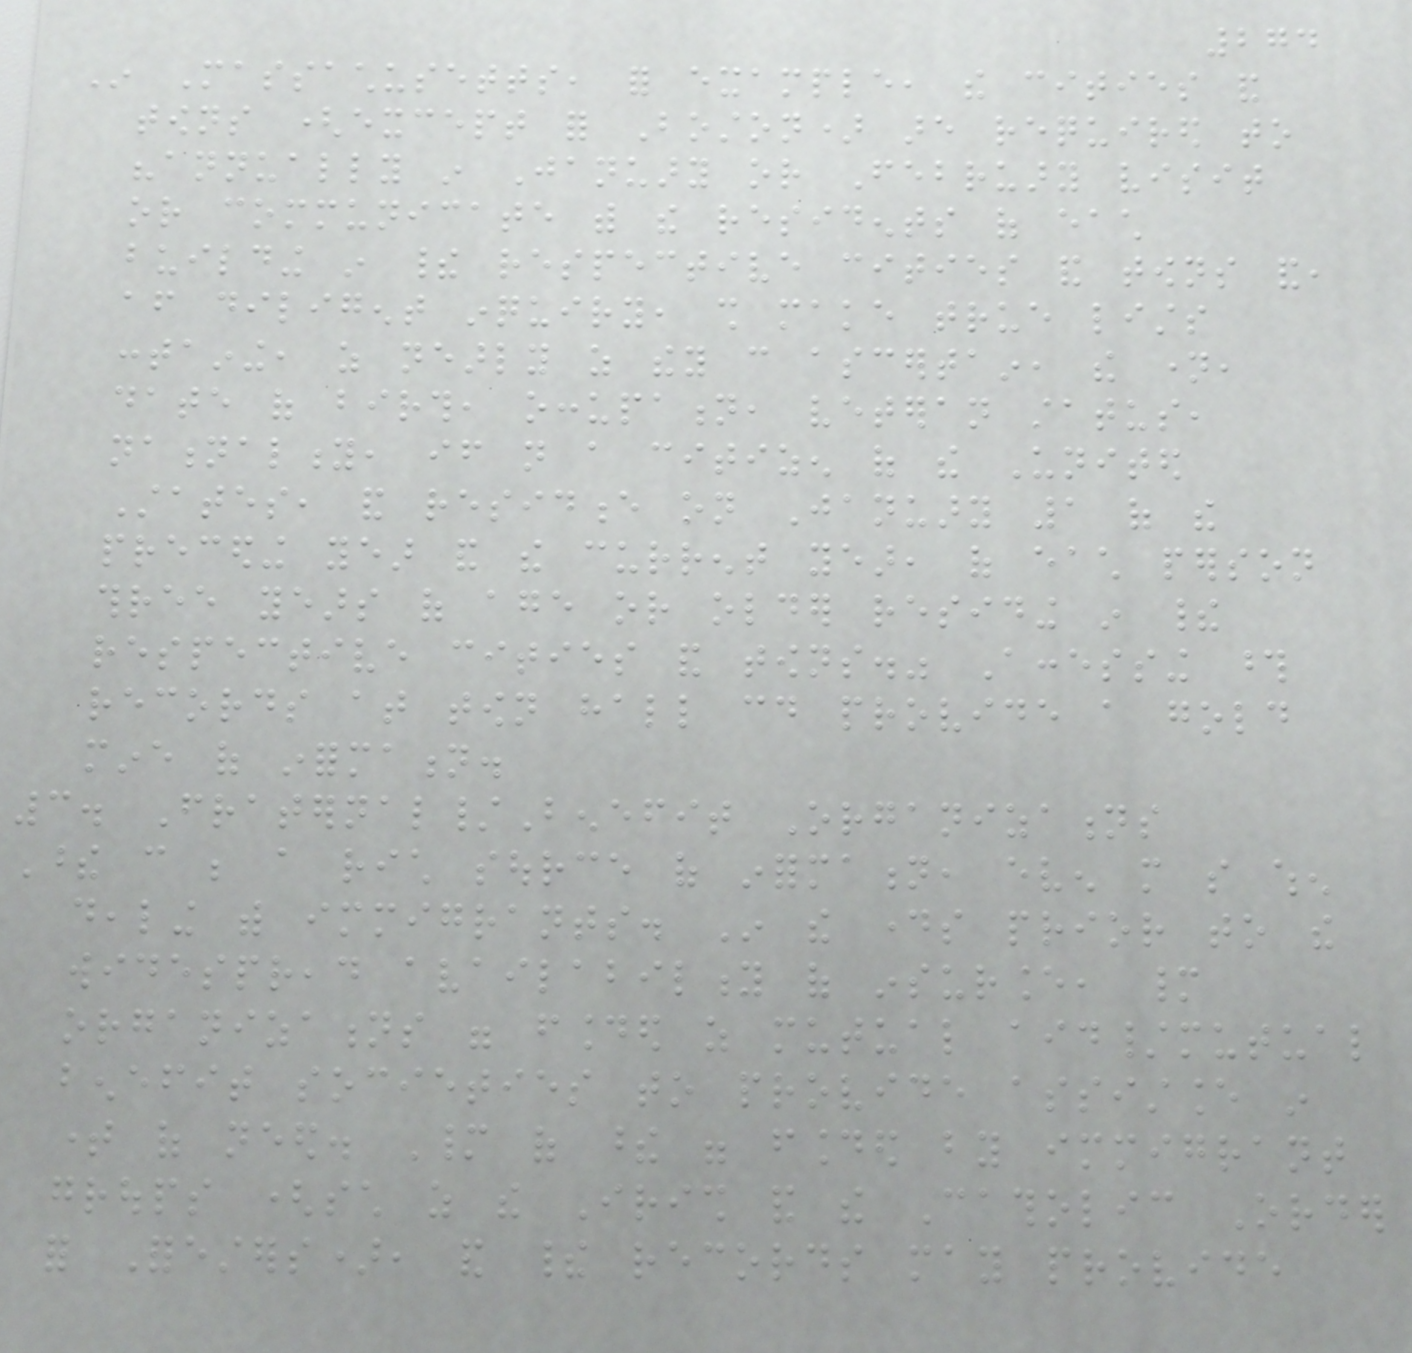274
In Massachusetts, for example, the cities and
towns (except for Boston) are required to
"annually in January or February visit
or communicate with the residents of each
building in their respective cities and towns and,
after diligent inquiry, shall make true lists
containing, as nearly as they can ascertain, the name,
date of birth, occupation, veteran status,
nationality, if not a citizen of the United
States, and residence on January 1 of the
preceding year and the current year, of each person
three years of age or older residing in their
respective cities and towns." Accessing those
records at town hall could provide a gold
mine of information.
3. Fraternal/Benefit Organizations
These can be a rich source of information, even more so when
dealing with immigrants. In the days prior to the
widespread availability of insurance, many
organizations were founded as mutual aid/mutual
benefit societies to provide assistance in
time of need. Many of these were founded by immigrant
groups (such as the Irish and the Catholic Order
for Foresters), and their records may provide
